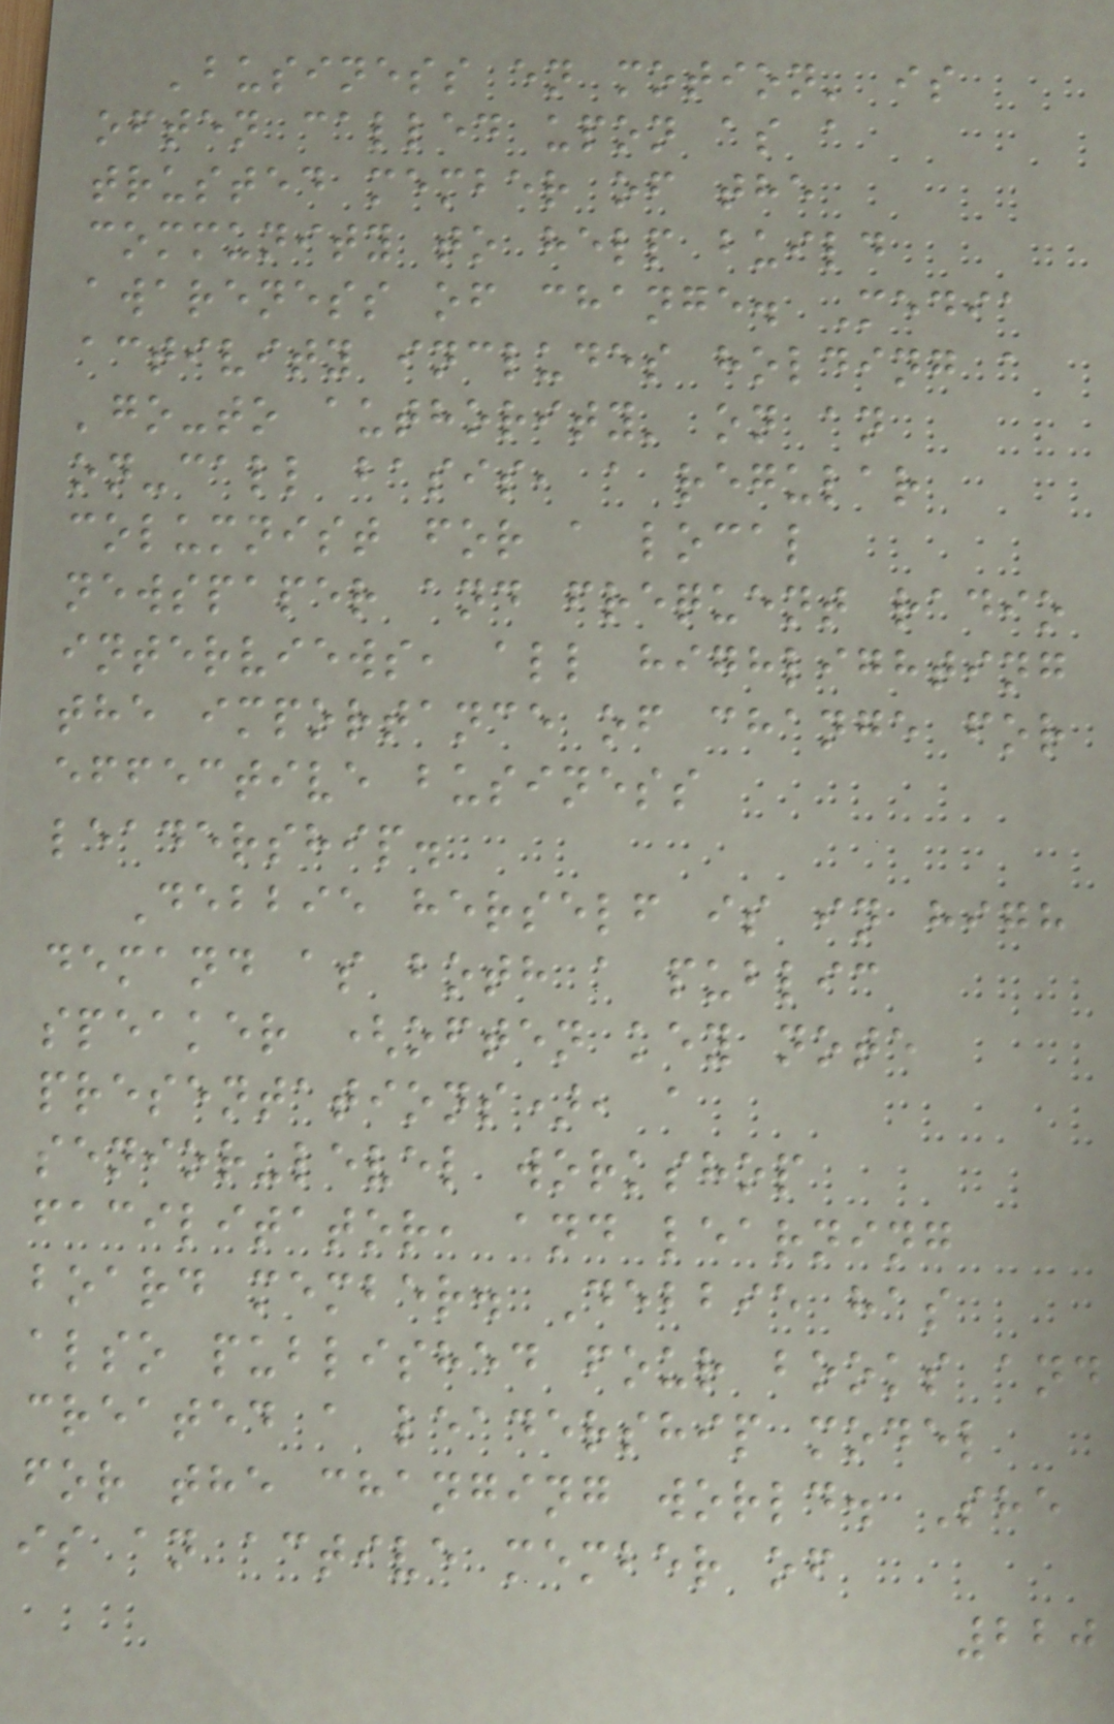'business en motion' is
often called upon as a
trusted member of the
community to help build
awareness of change. Media
activity includes holding a
'go-to authority' on an
on-call basis, a regular
columnist for a local
newspaper and frequent radio
interviews, all highlighting
the importance of change for
effective business
leadership.
Debbie herself is in high
demand as both a public
speaker (often key note
presentations), a
senior-level workshop
facilitator, and learning
board member. Debbie has
also published four books and
created a leadership model
for the changing world. She
is an active member of
220
